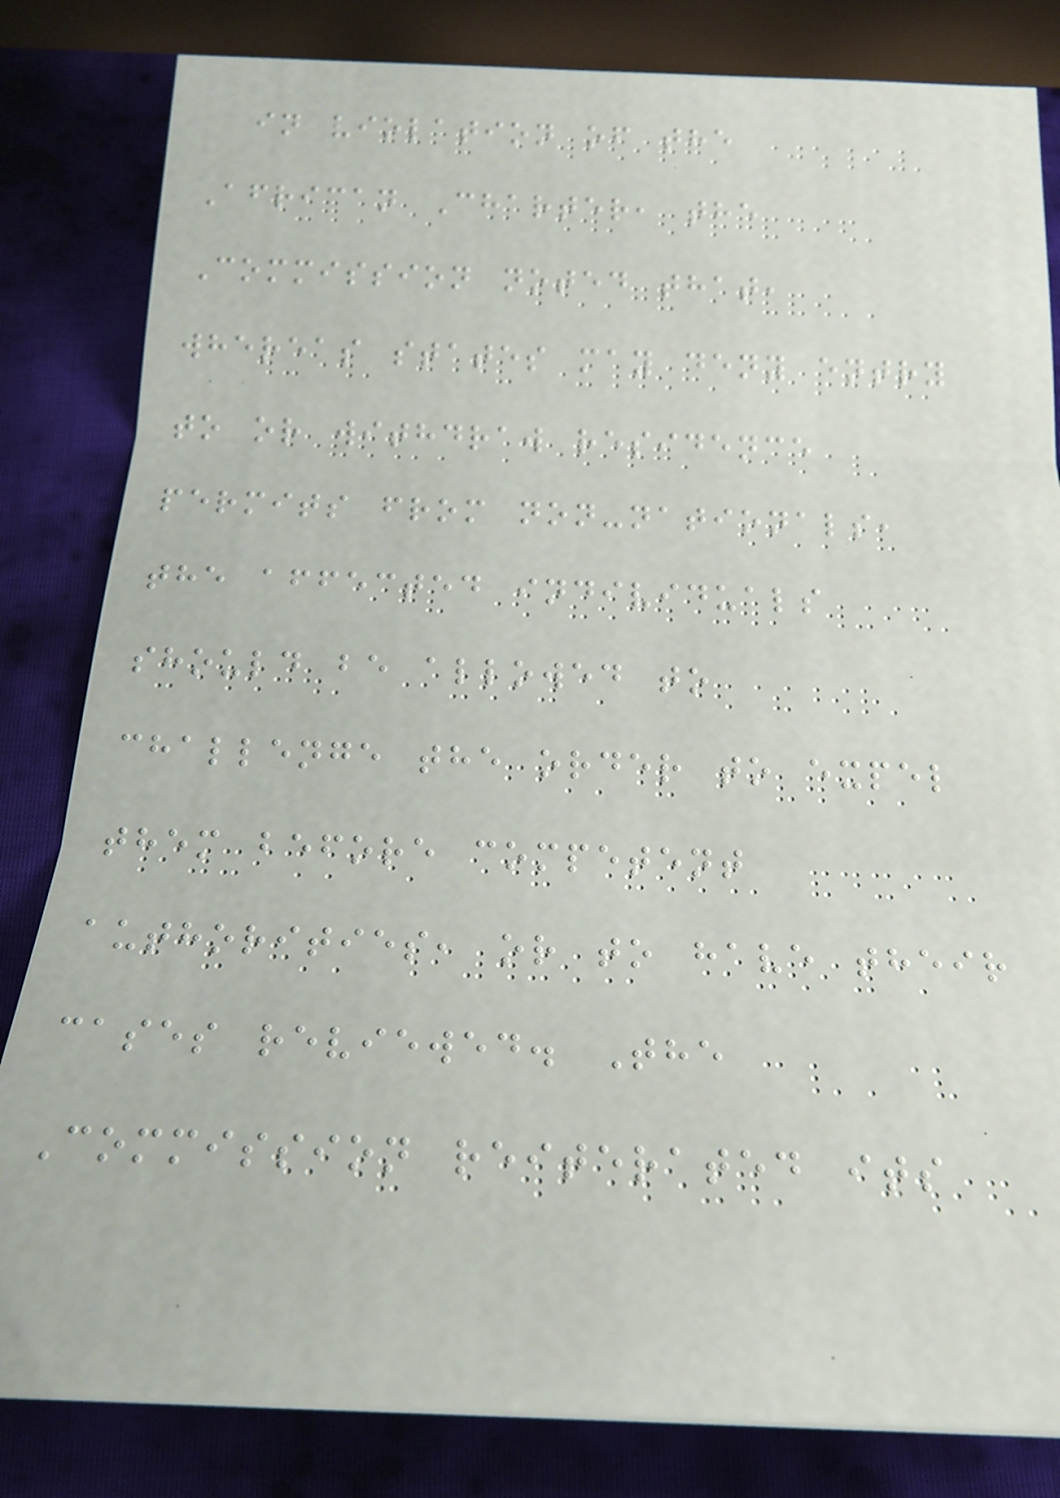in violation of the
African Charter, the
Commission noted that,
whereas states may deny entry
to or withdraw residence
permits from non-nationals,
the affected individuals
should be allowed to
challenge the order to expel
them before competent
authorities, or to have their
cases reviewed. The
Commission reiterated its
